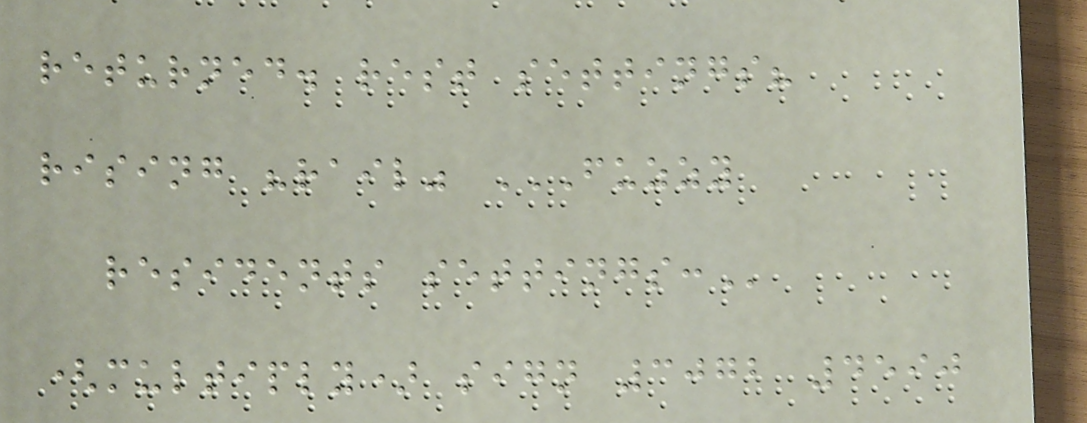returned. rest settings?
rising "rail" FUZZY
RESIDENTS SETTINGS:
(multiply) sign 3072 4590
